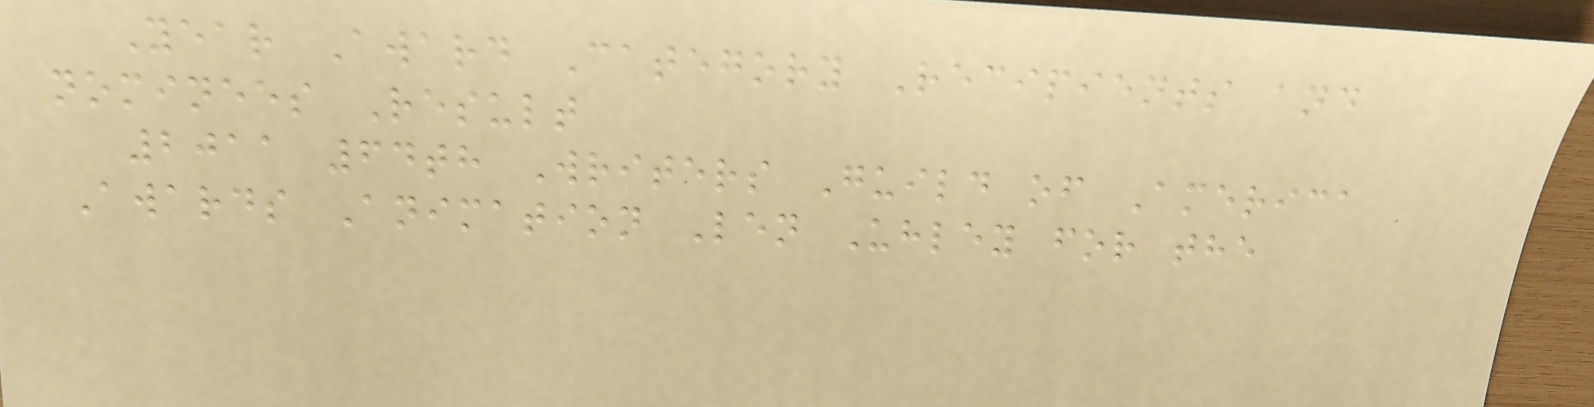Year Award Category Recipients and
nominees Result
2011 64th Writers Guild of America
Awards Animation Len Uhley for the
